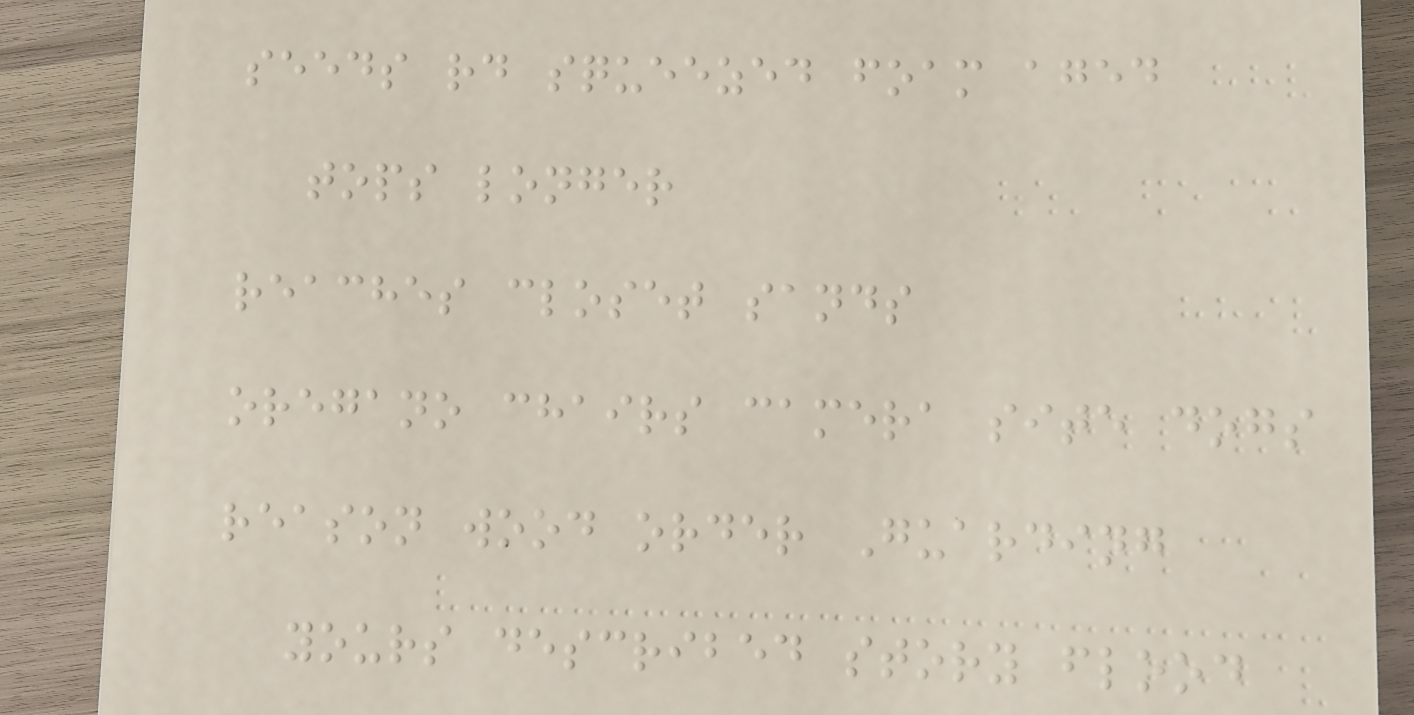seeds rd squeezed foam aged
tops longer
reaches closet sands
oregano chairs camera site dogs
reason wood order Guarding
yours described story flood
